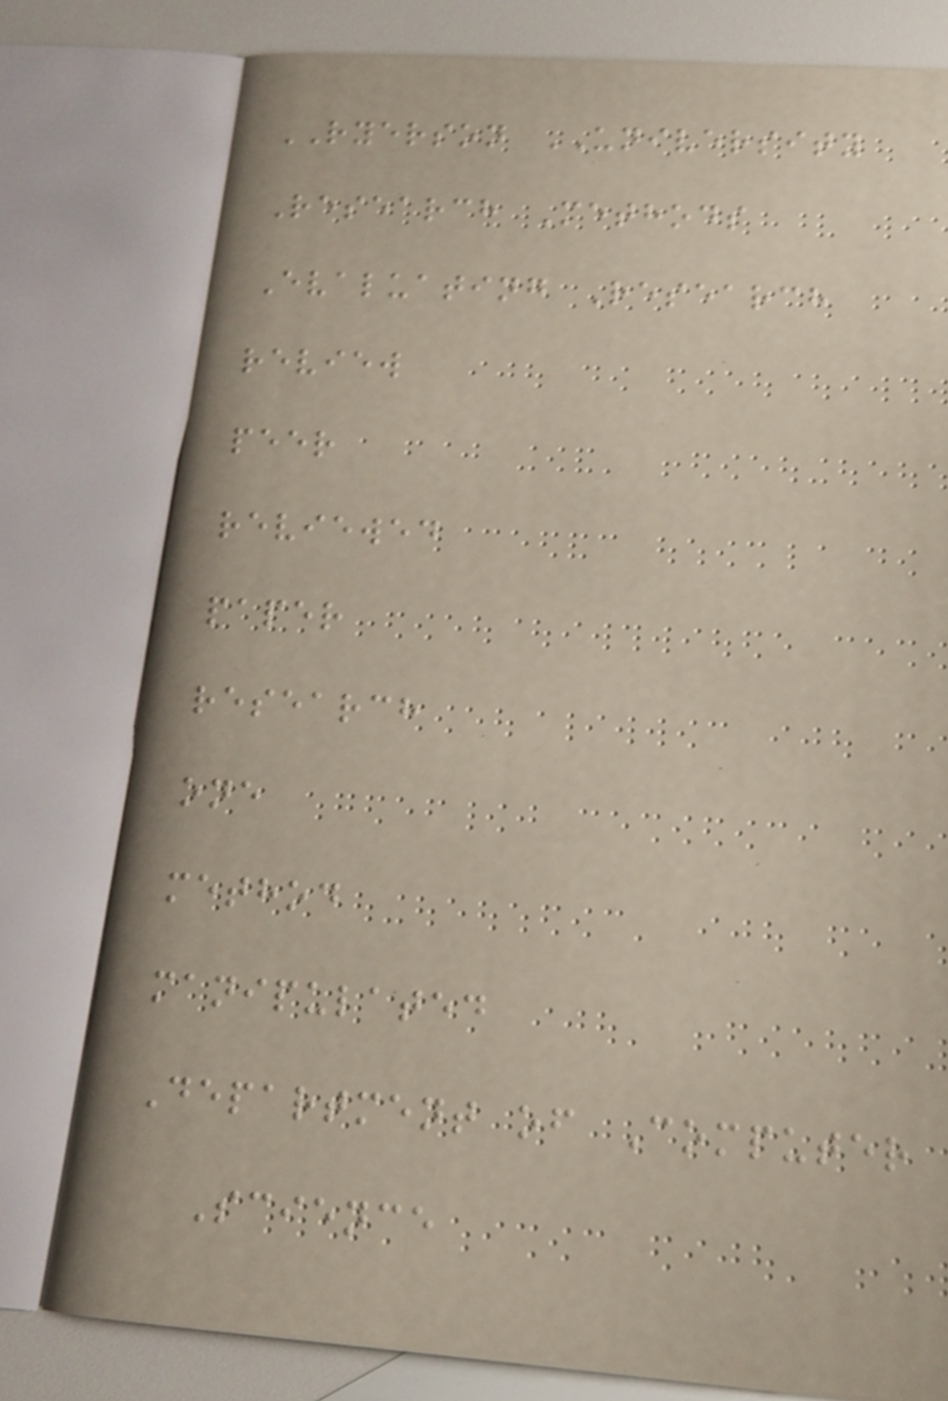RYERSON UNIVERSITY
Research Methods
Evaluating Research
review
peer
reviewed
paper
research
one
method
manipulated
Department of Computer
Science
